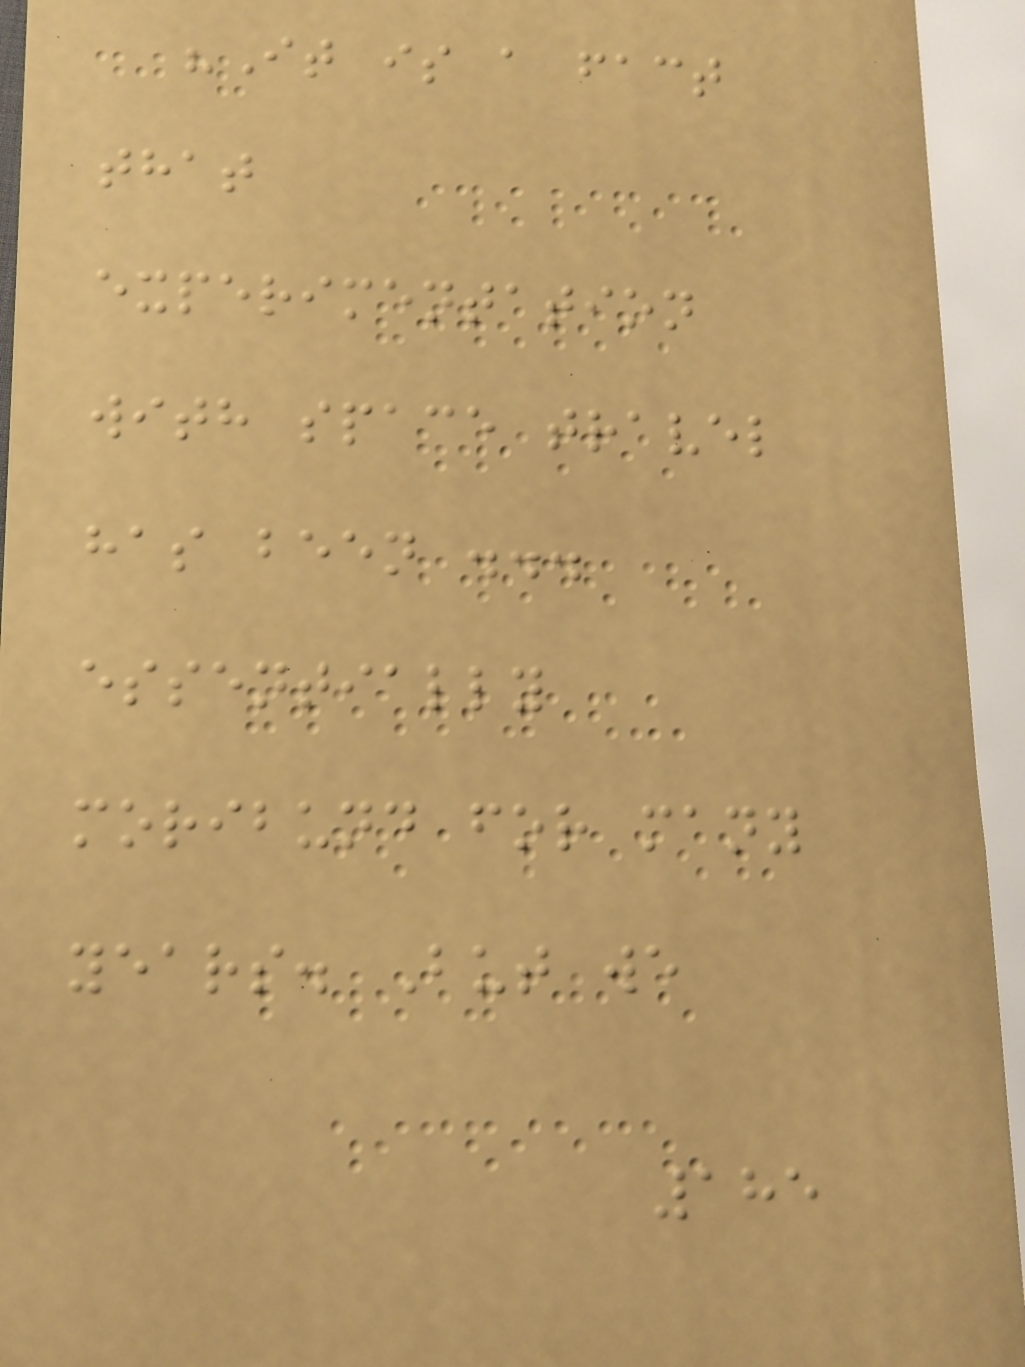"It is a fact
that
experimentation
with space travel
has been ...
essentially
moribund for many
years. But we
185
